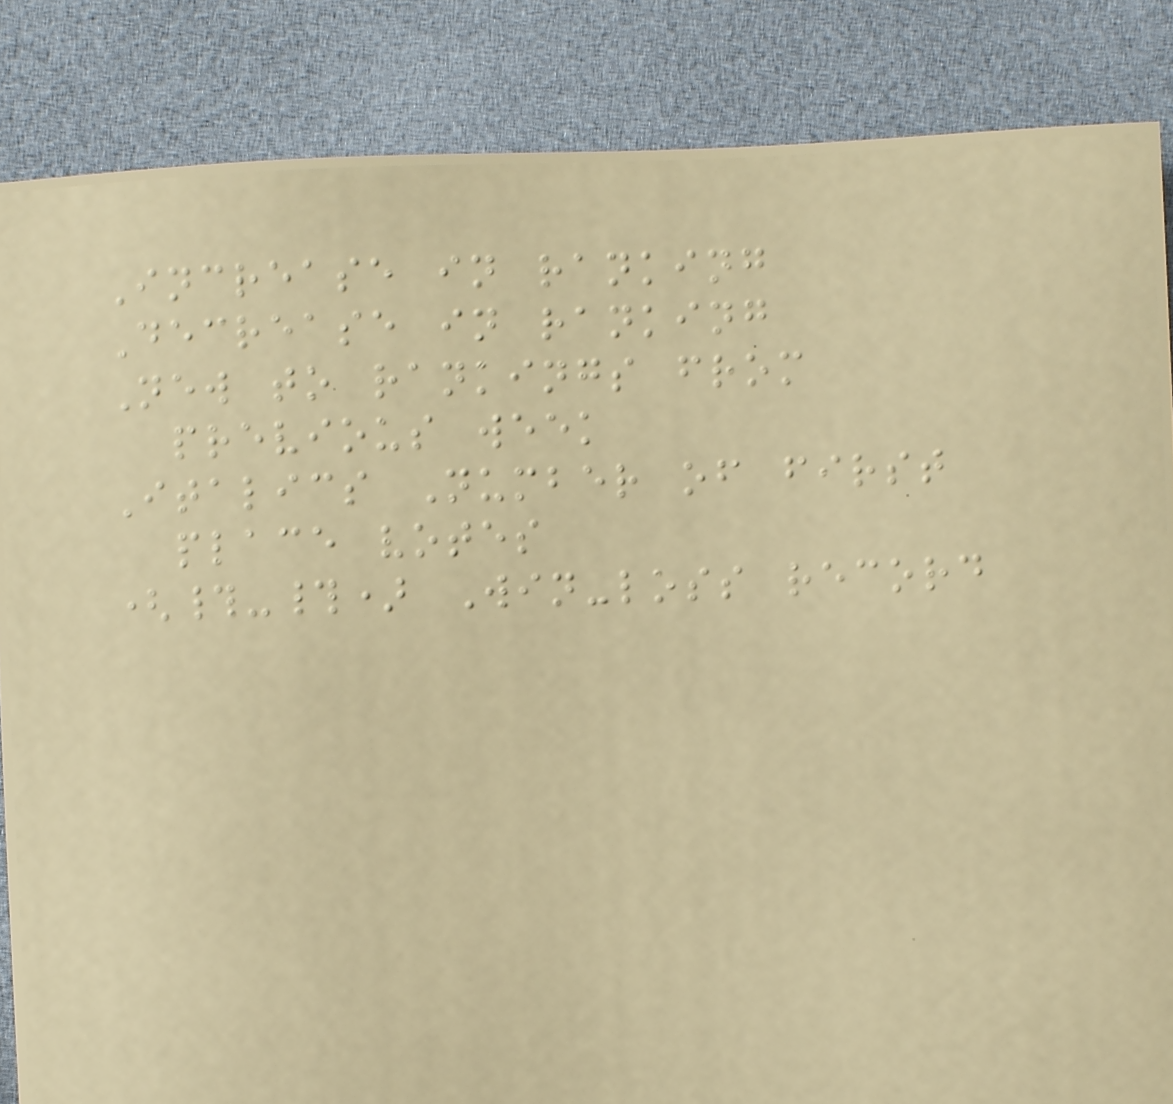Increase in ranking
Decrease in ranking
New to rankings from
previous week
Italics Number of first
place votes
(#-#) Win-loss record
